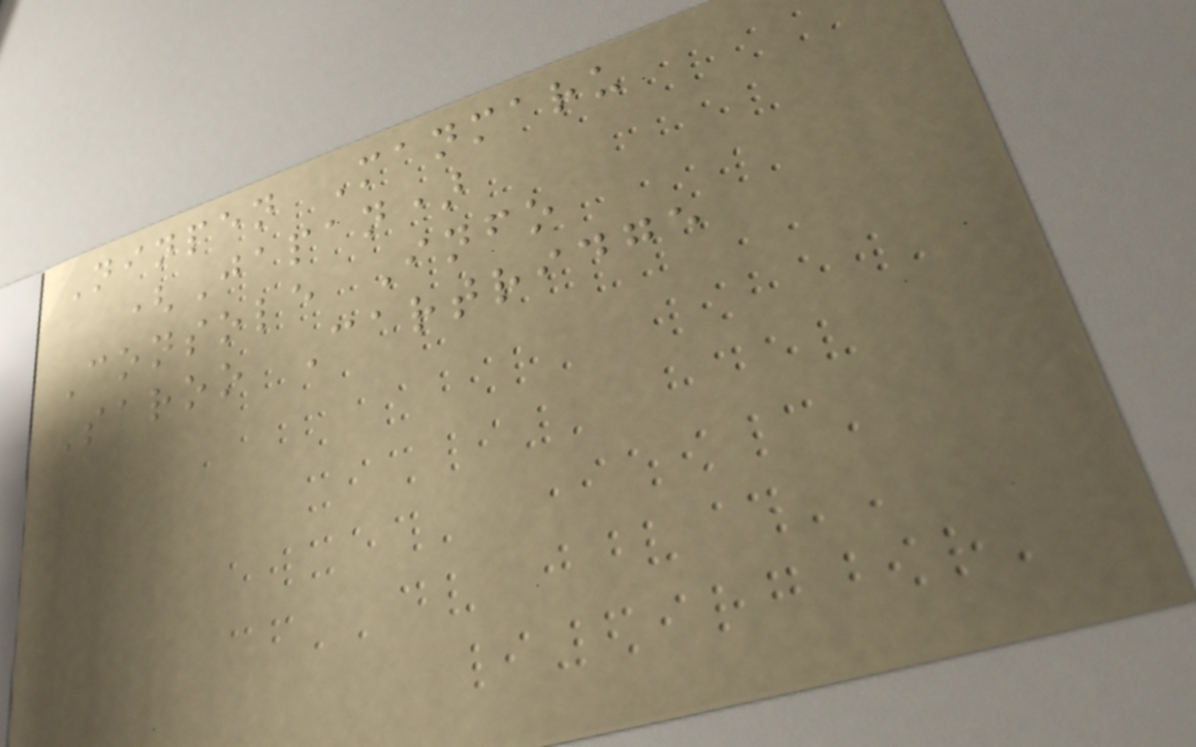Ninpen Manmaru
(Japan)
Console Info
Saroo Cartridge
